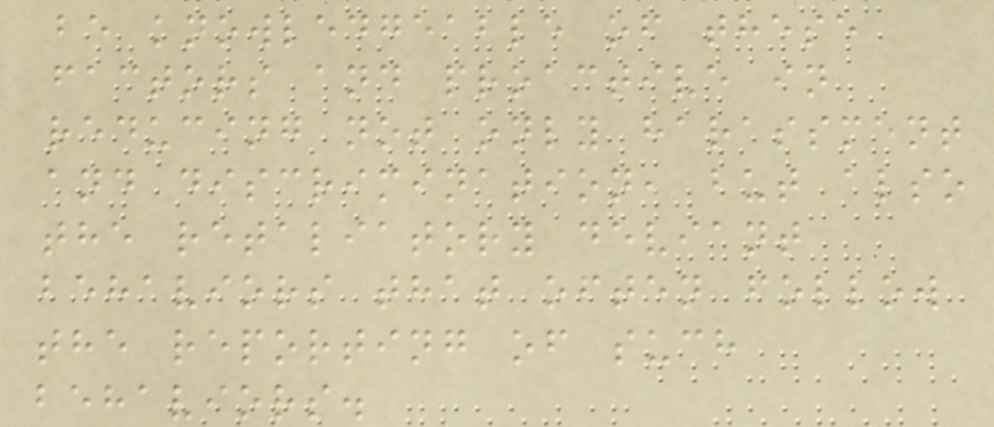be knowledgeable of these
factors and proactive in
reducing not only harassment
and discrimination, but also
the retaliatory deviant
behaviors that often follow
the reporting of such
behaviors.
